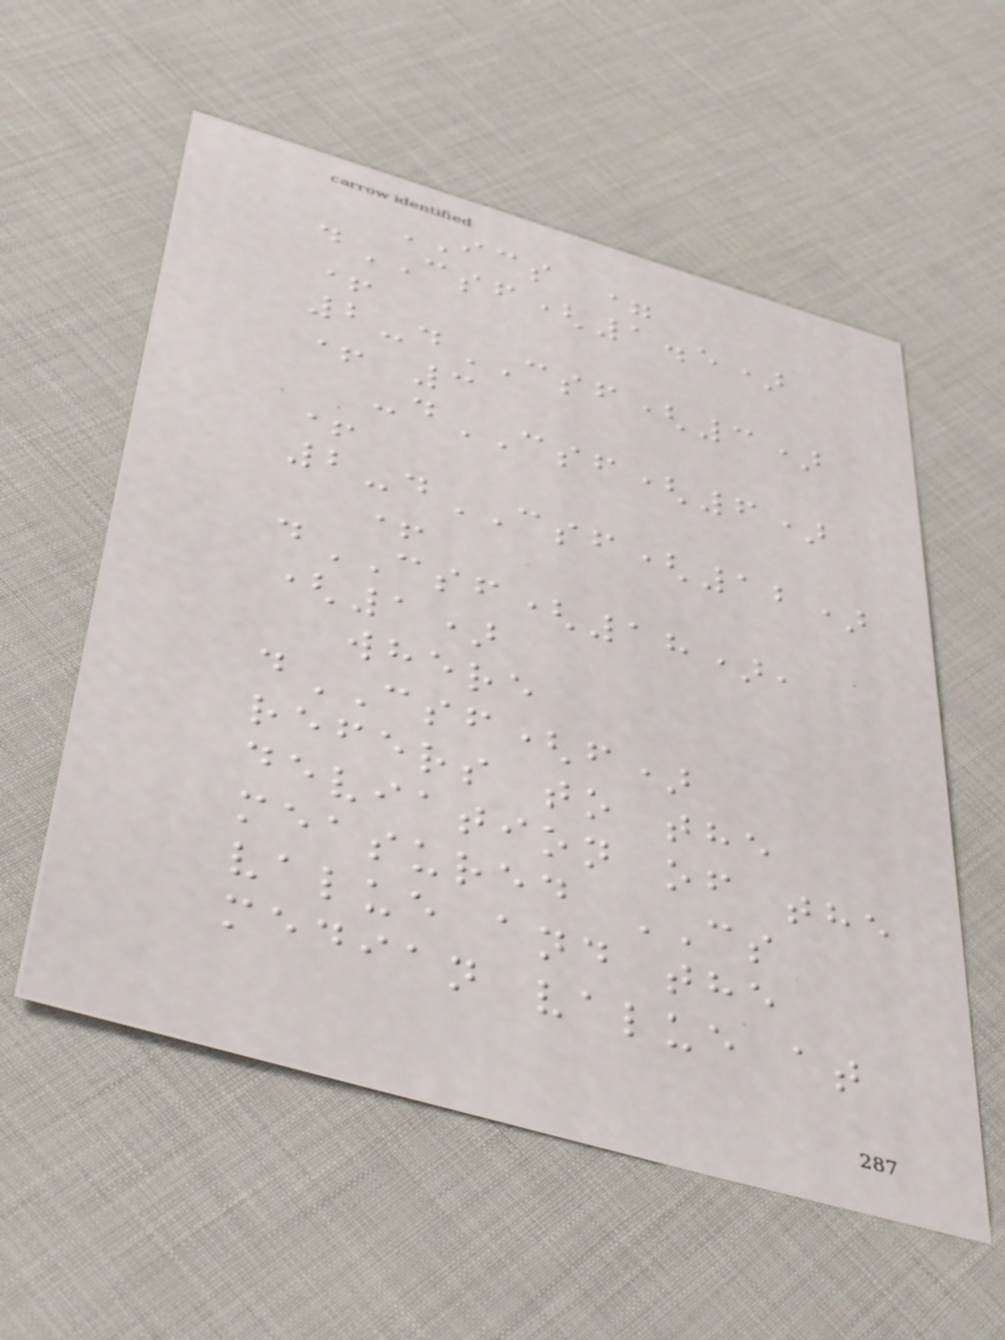ICS =
dCSF(1.5)
+
2-dCSF(3)
+ 3
-dCSF(6)
+
2-dCSF(12)
+
dCSF(18),
(1)
where
dCSF(f)
refers to the
deviation of the
measured CS
value and the
median value at
